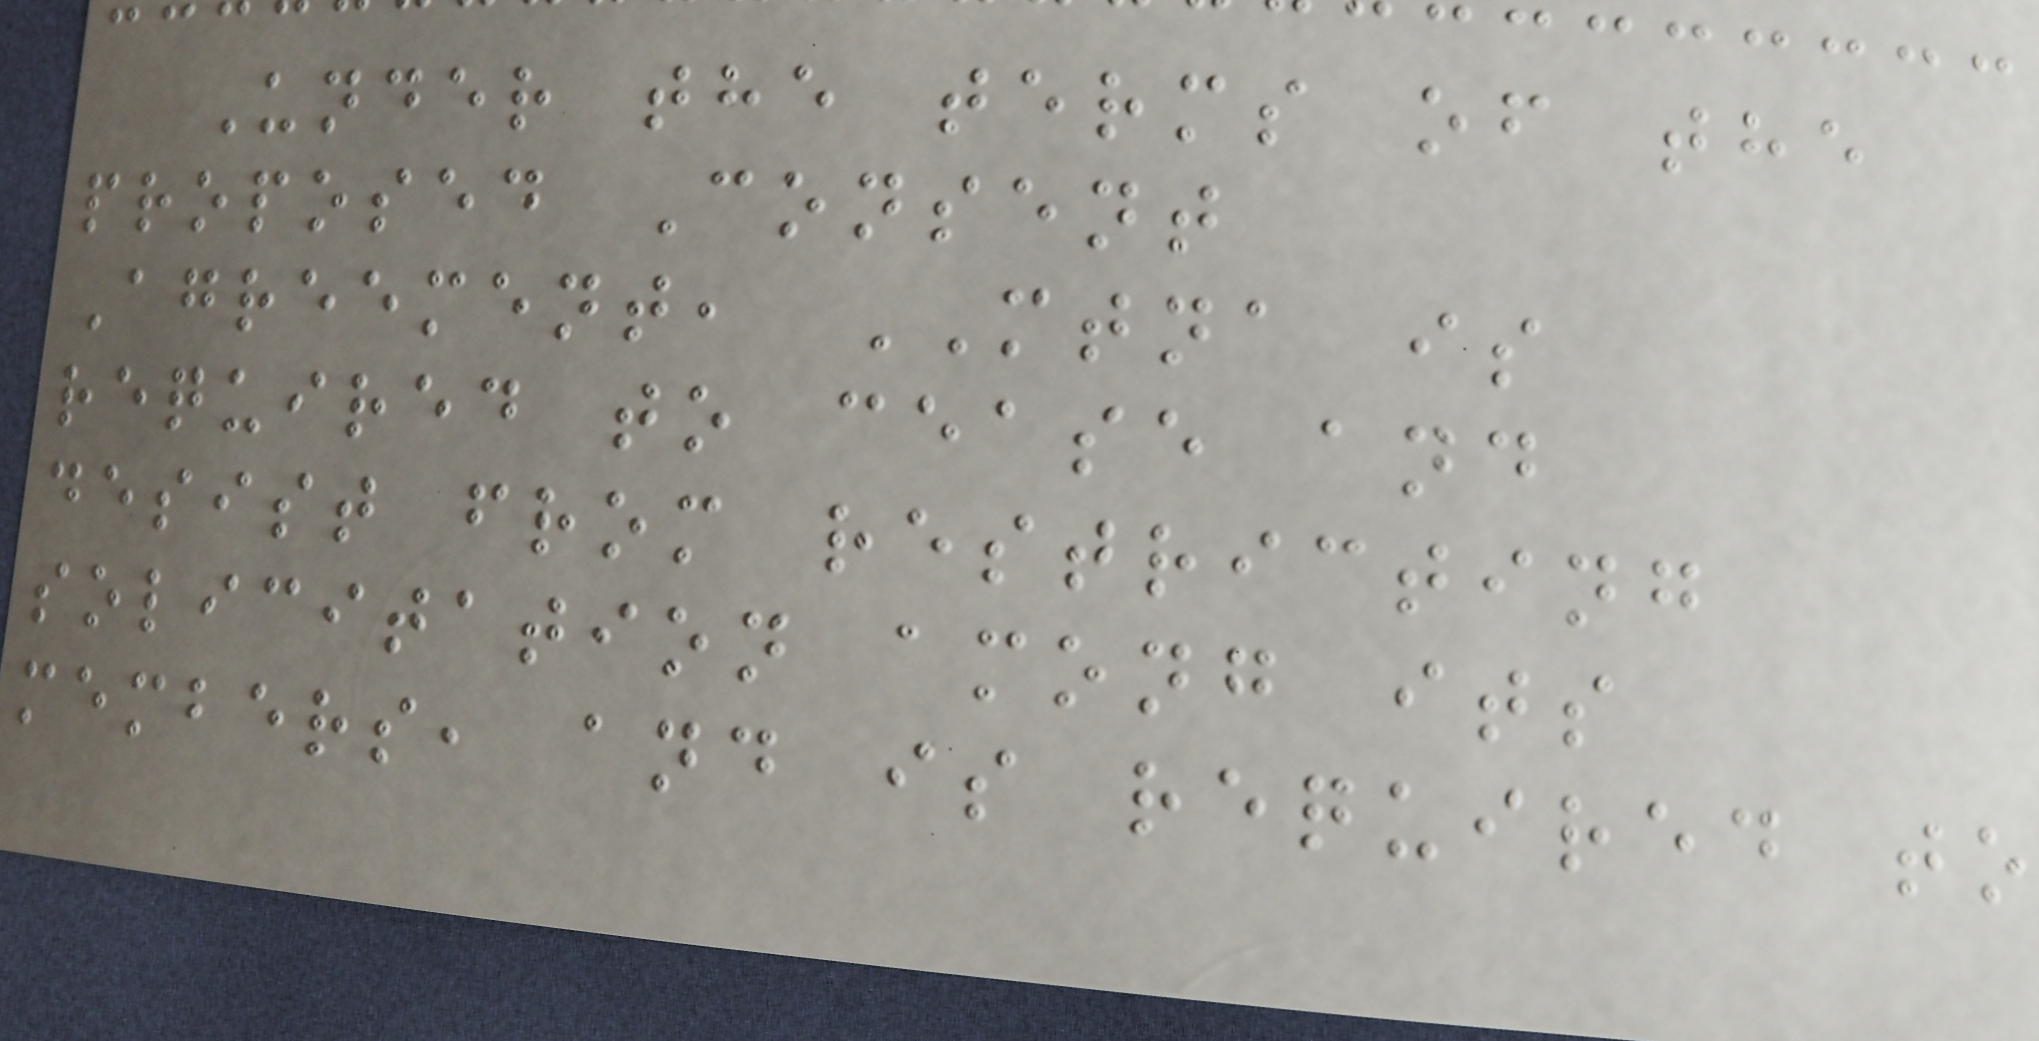Under the terms of the
proposed Consent
Agreement, MTNA is
required to cease and
desist from restricting
solicitation among its
members, and is required to
